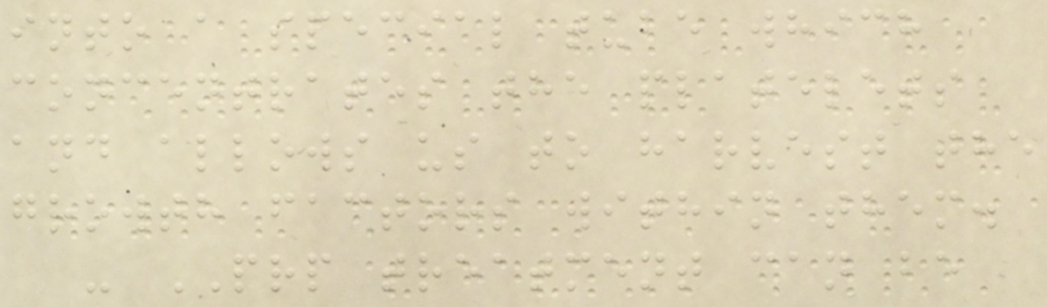into a special tube which
concentrates the platelets
and allows us to harvest the
growth factors within them.
- PRP treatment can be
